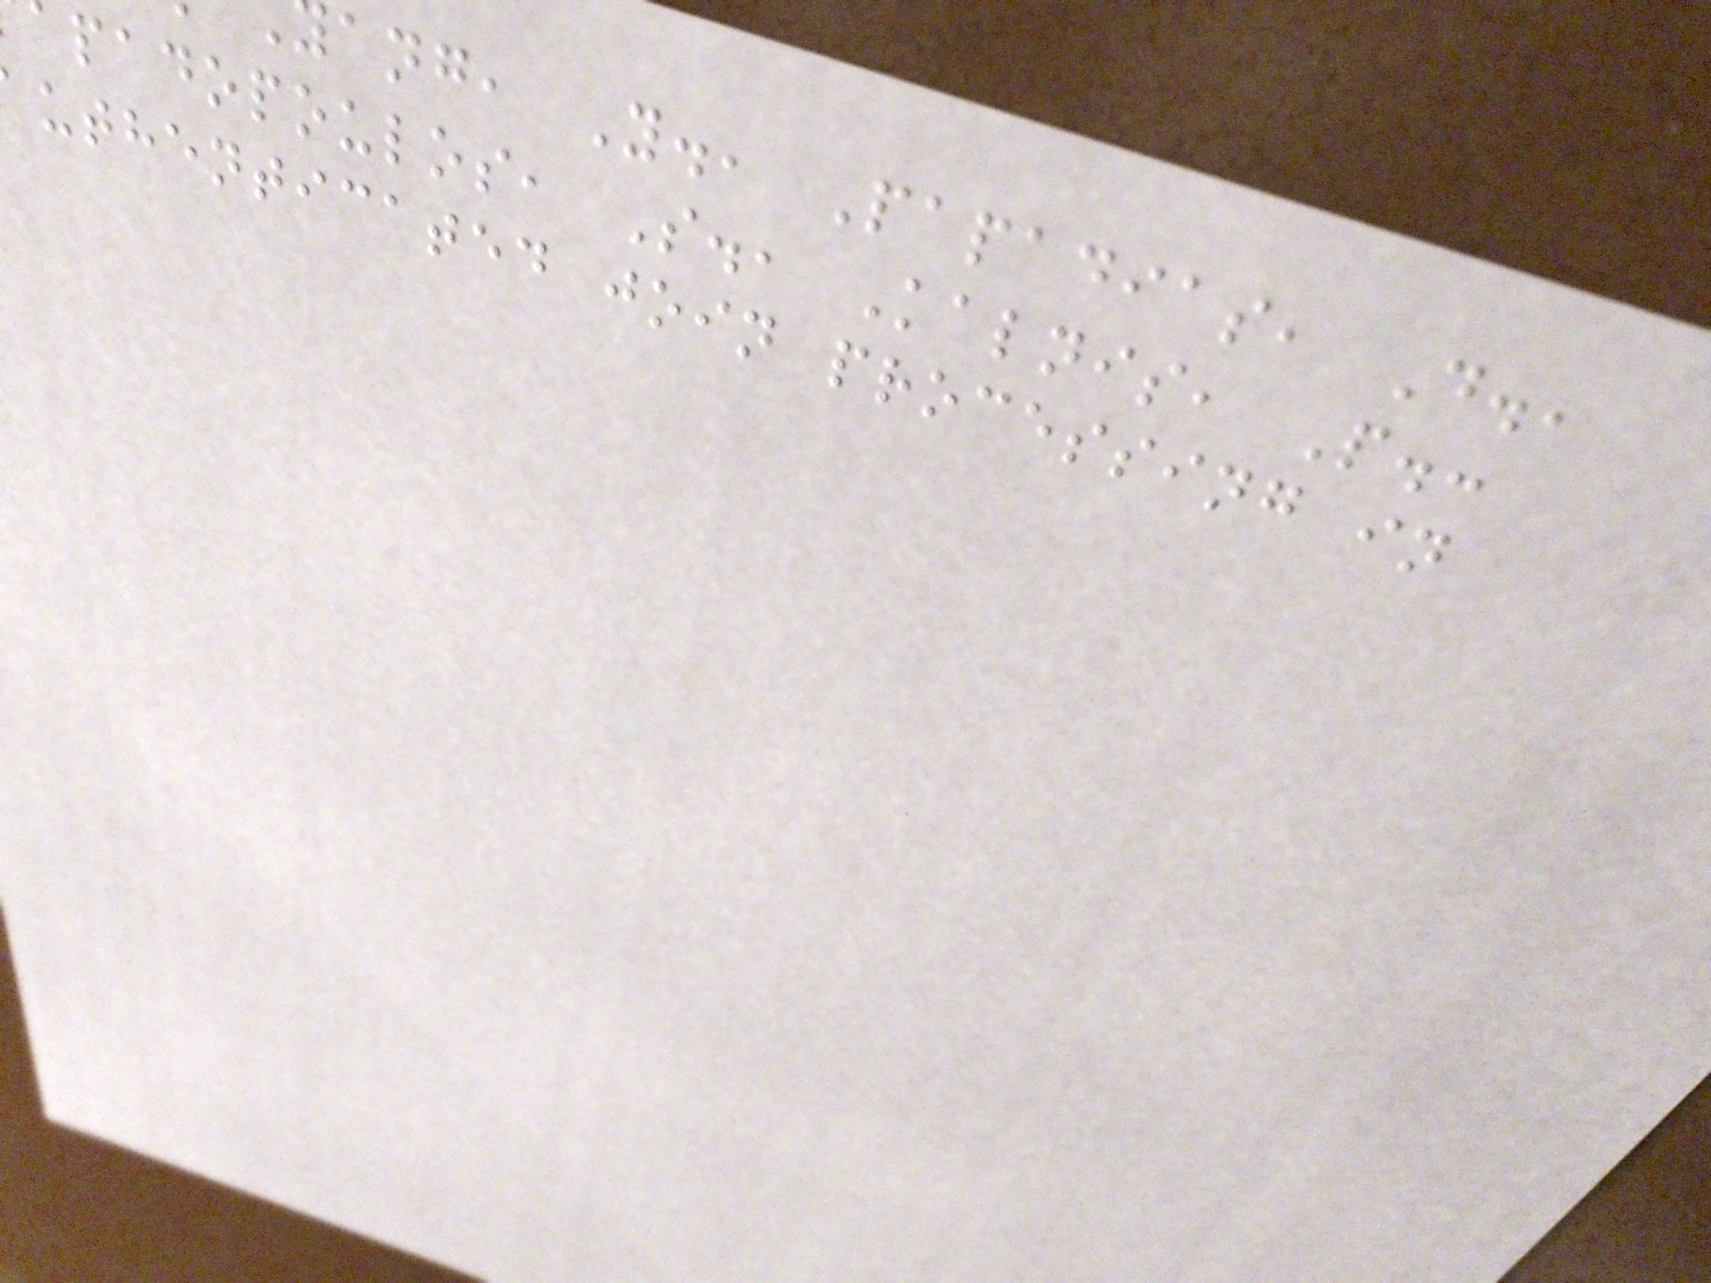ang, Y., Papadias, D.,
padopoulos, S., Kalnis, P.:
uthenticated join processing in
